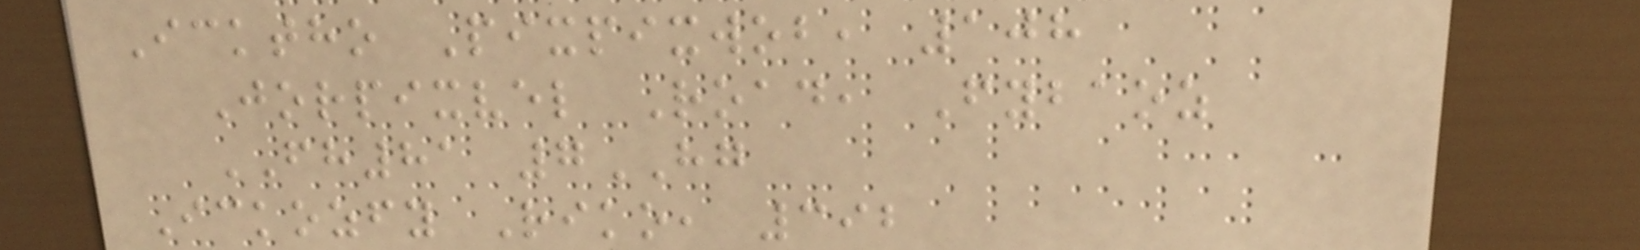Icktho Pixpixwob, 108
Jorpixvel Road, Fybaoz
FH81 7HG
Ickozfy Riko, 392
